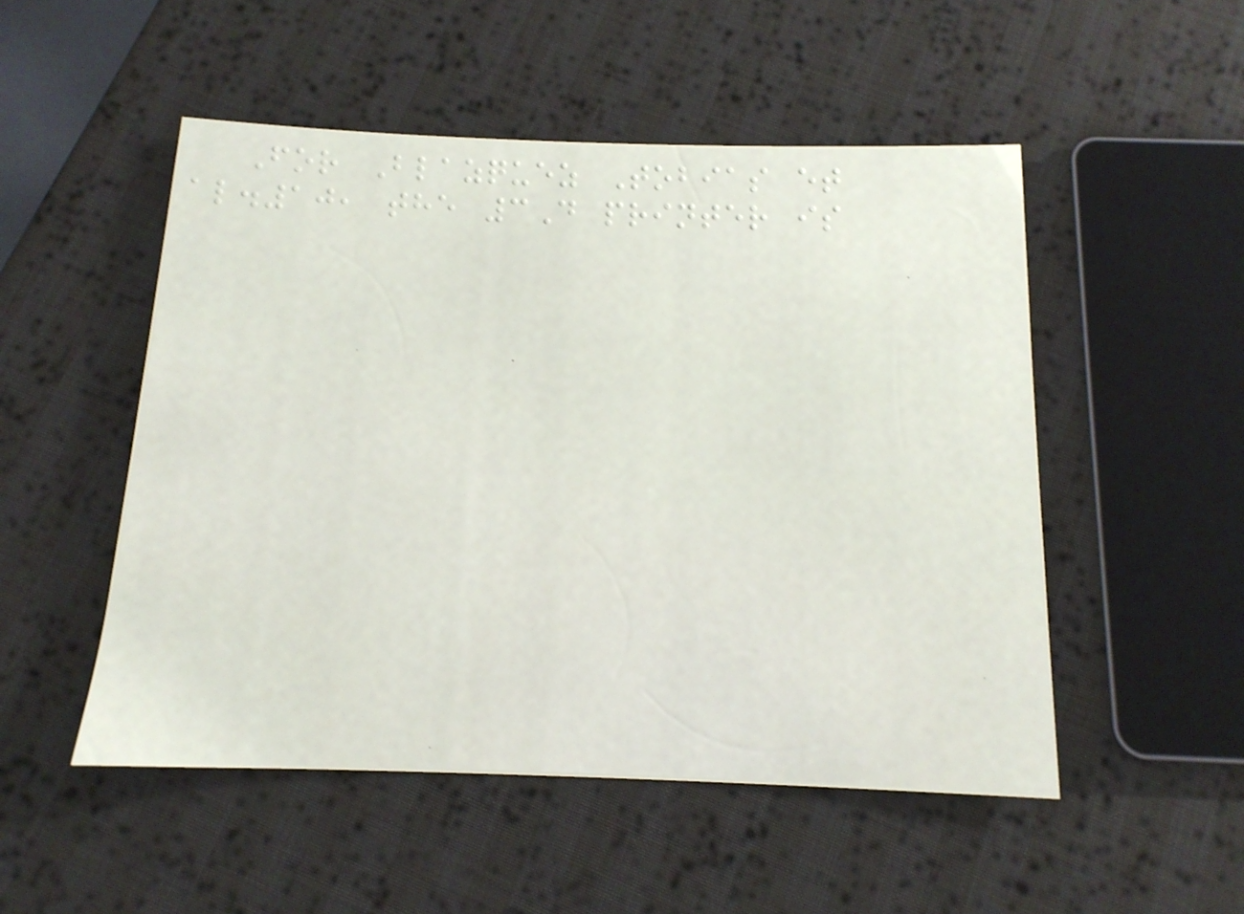For Blazquez Tobias et
al.10, the 3D printer is
